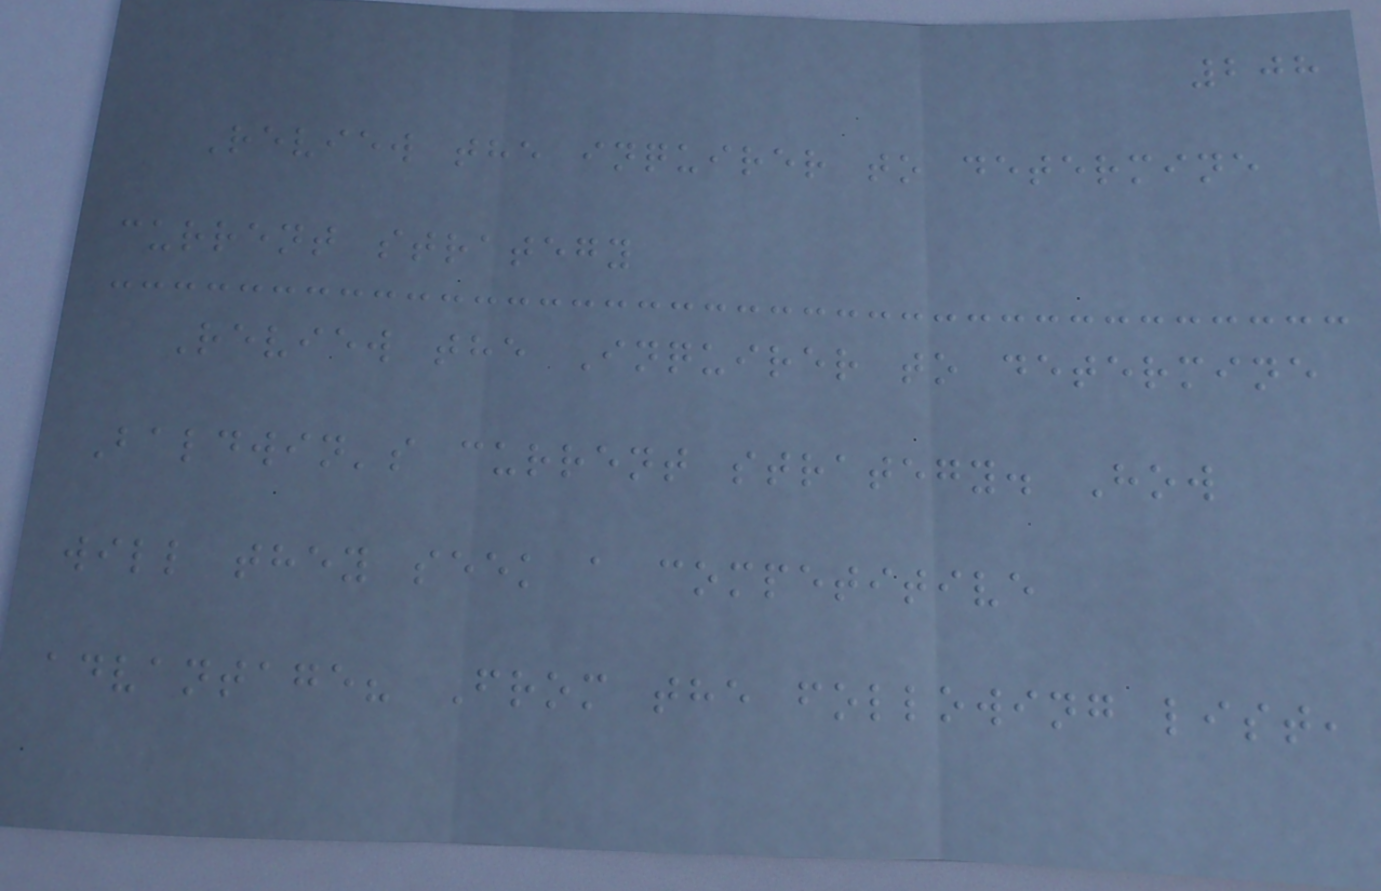208
Review the inquirer to determine
current strategy
Review the Inquirer to determine
Baldwin's current strategy. How
will they seek a competitive
advantage? From the following list,
